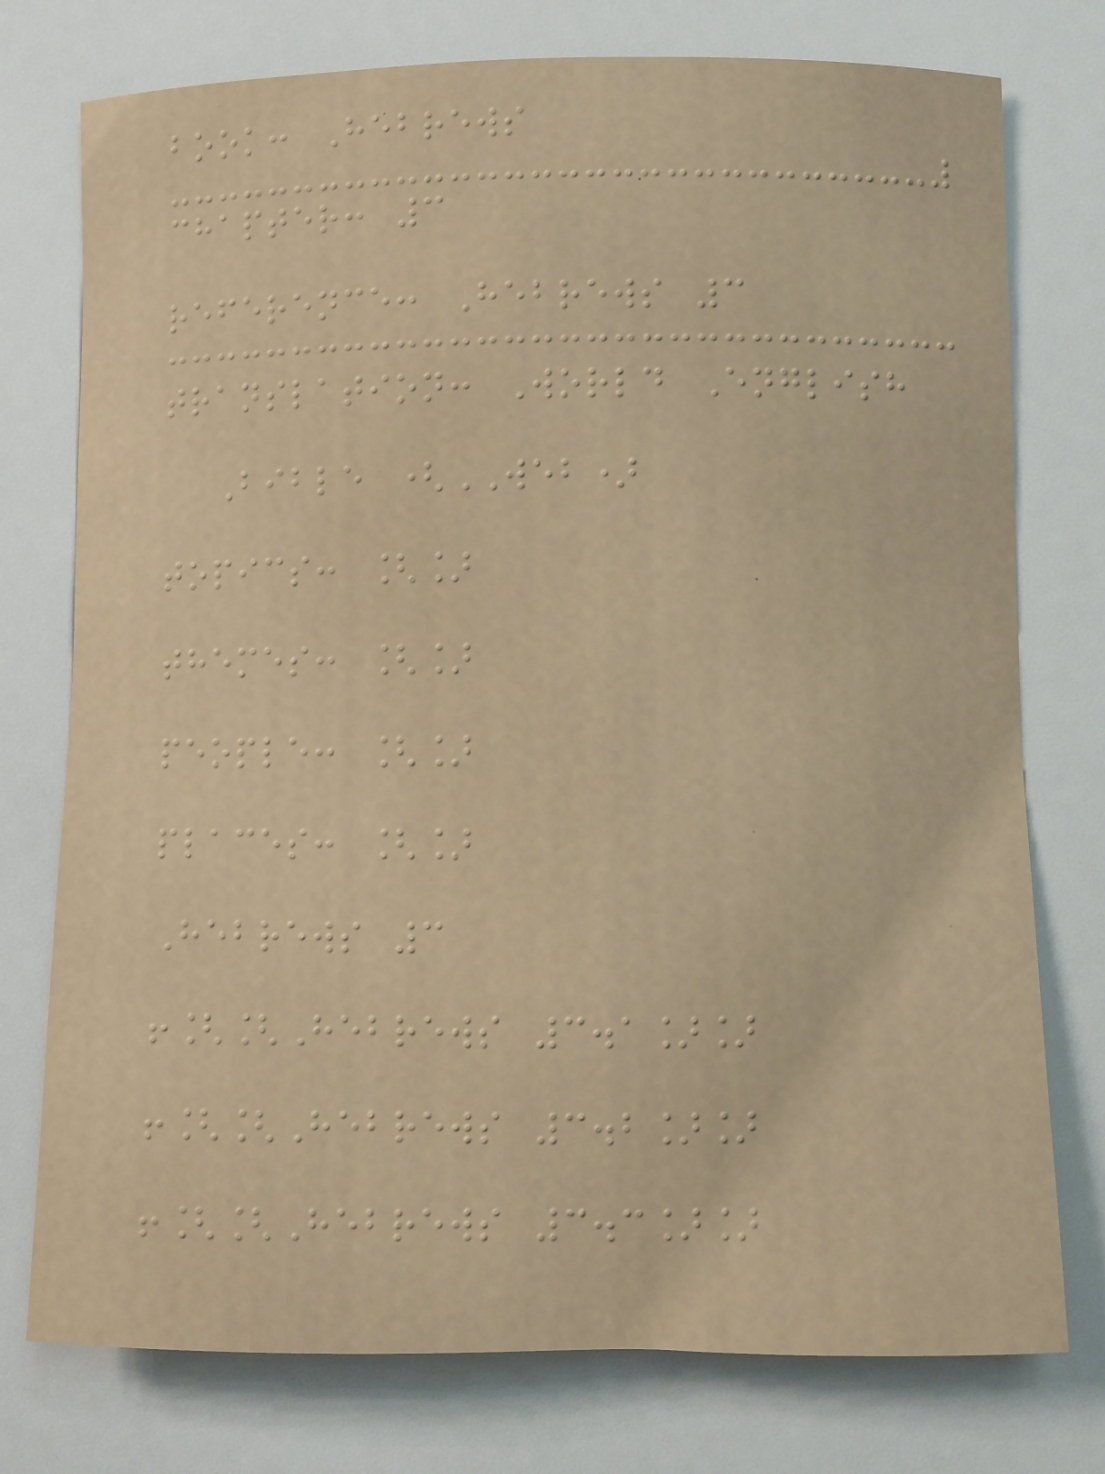book: Hebrews
chapter: 3
reference: Hebrews 3
translation: World English
Bible (WEB)
topics: []
themes: []
people: []
places: []
Hebrews 3
![[Hebrews 3.1]]
![[Hebrews 3.2]]
![[Hebrews 3.3]]
